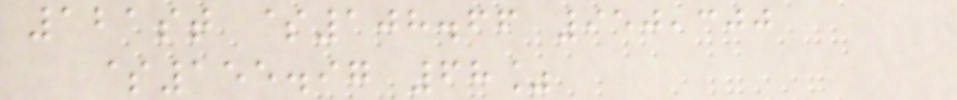121st $108.66 950,300
$155.97 68%
